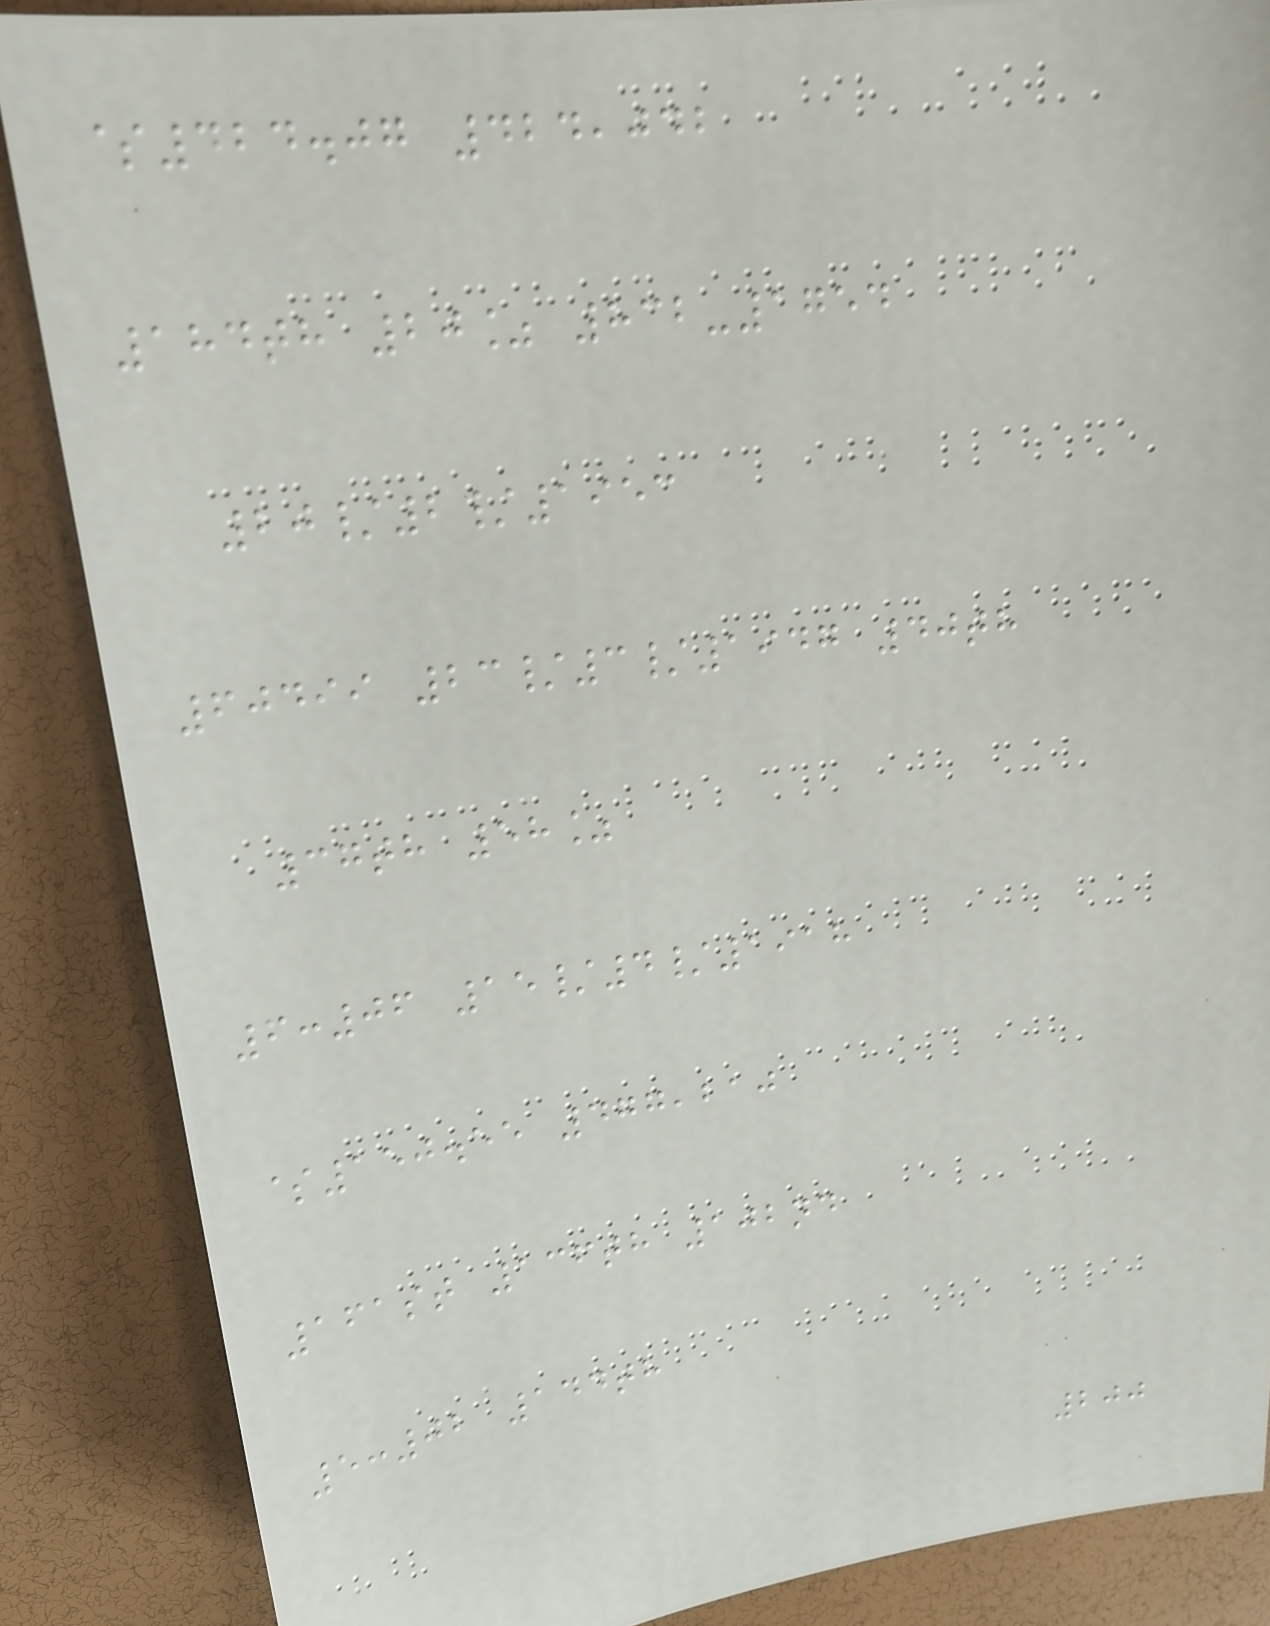$424.07 424,042
184th 20% 832-1754
20/2/1953
60499 23/3/1947 40th
37th 58%
6:06 15/4/1918
$150.55 477,210
161st 136th 102nd
5:02 144th
200
